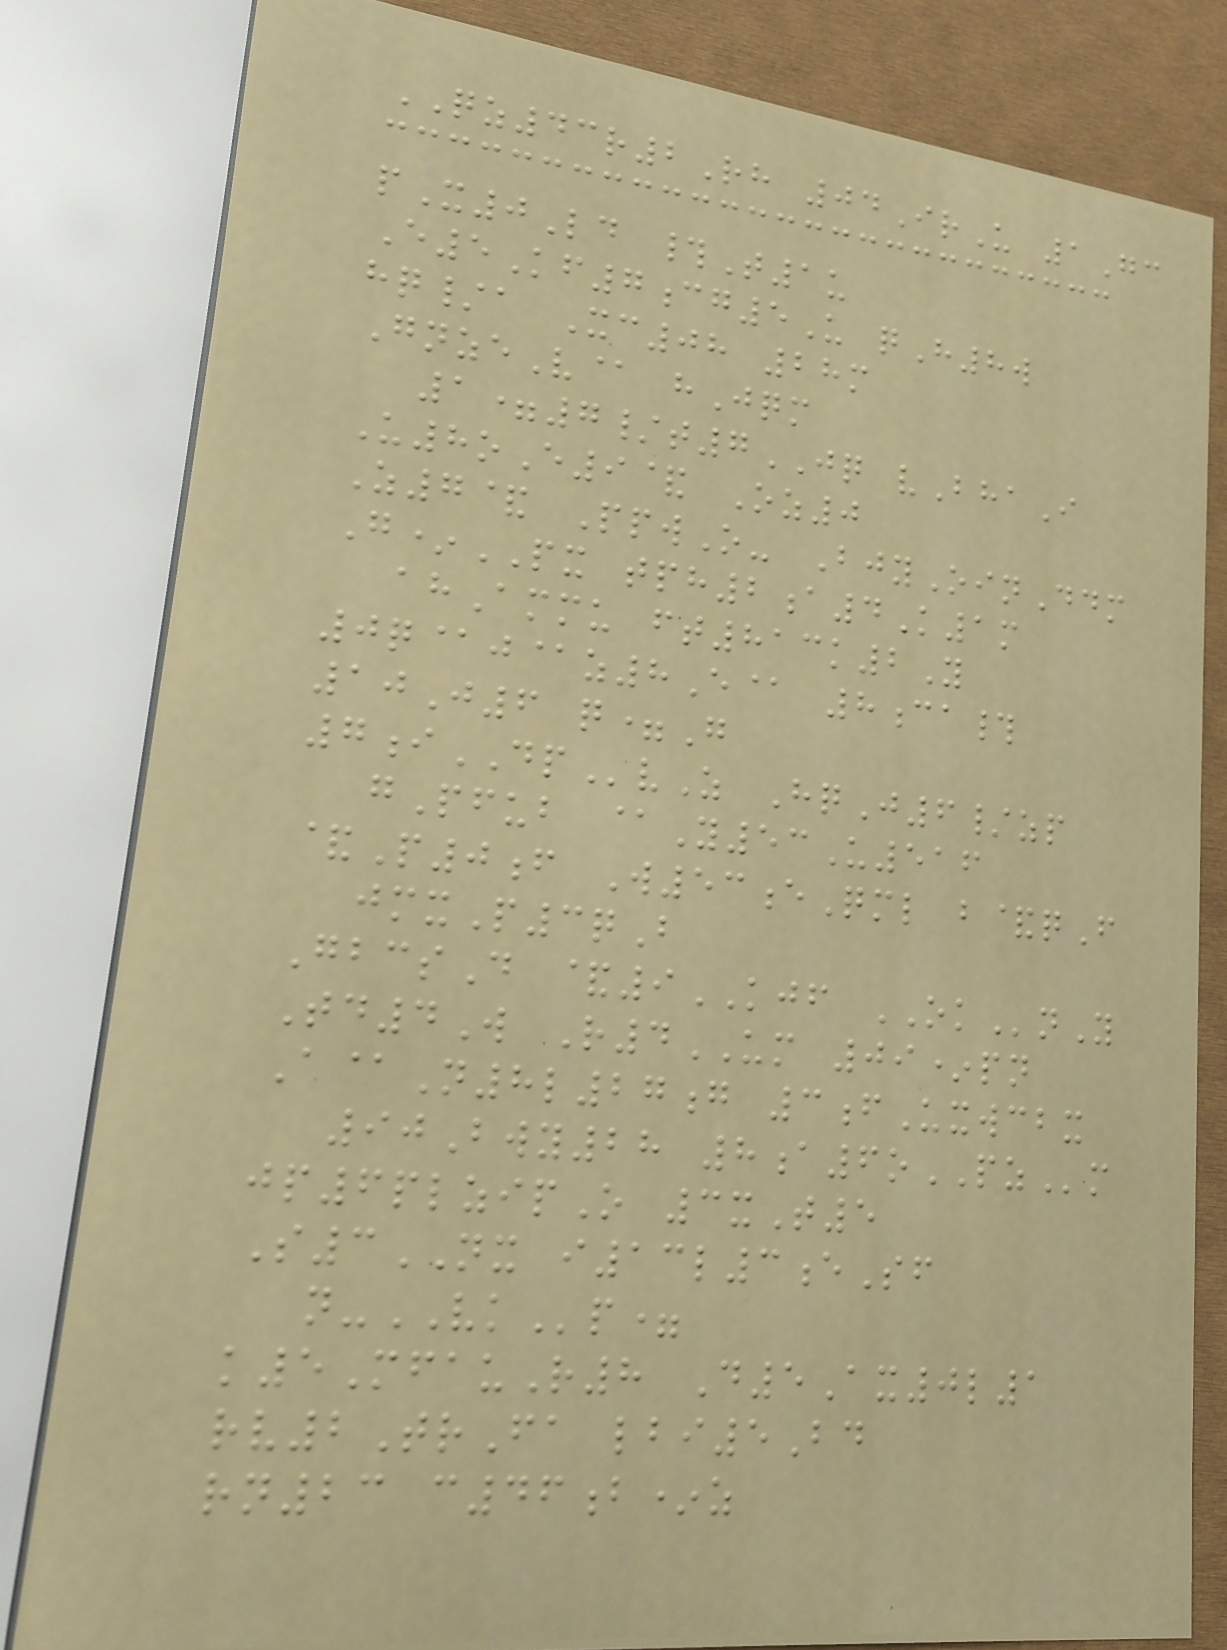QZ43r2Rh 04IrU 1Gc
pX0Ld #T1u
E5Kf7cg5U qH8w
hq/a Xc08 28m
GnzeV@ hJqm
1=7/t7JQ vBhaI
U8oE9& Oz0
Z7& PpwO- BjyOinDdm
G*PX tph2a4K1m
ahAmmu ft813k2Y
0q@j@z8E@ 8ca#
10J6 q=G
7iDPvZ HqJ6/zp
gPfub @Y53U516
&P0f W53eQml b&qF
jmxP3qB
GbcsD &9KJF OKnY
Td4W R4UM 09*pn
A@N8l27g 3fUxwcbx
90Bwy28 8a6oPZm
jp6plzipO 3xT5
S3NX i13l3eSf
n-VKp=
k5MfauR8 D5Ax0l1
rv2TrFa lbi5Bd
rn23 c46b*z
